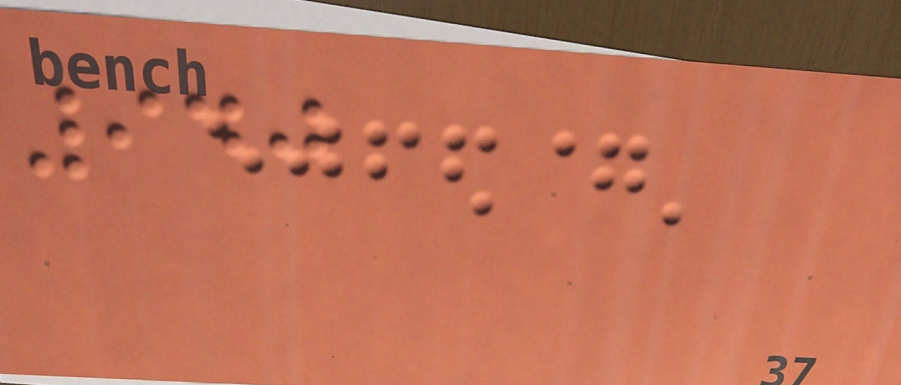940
